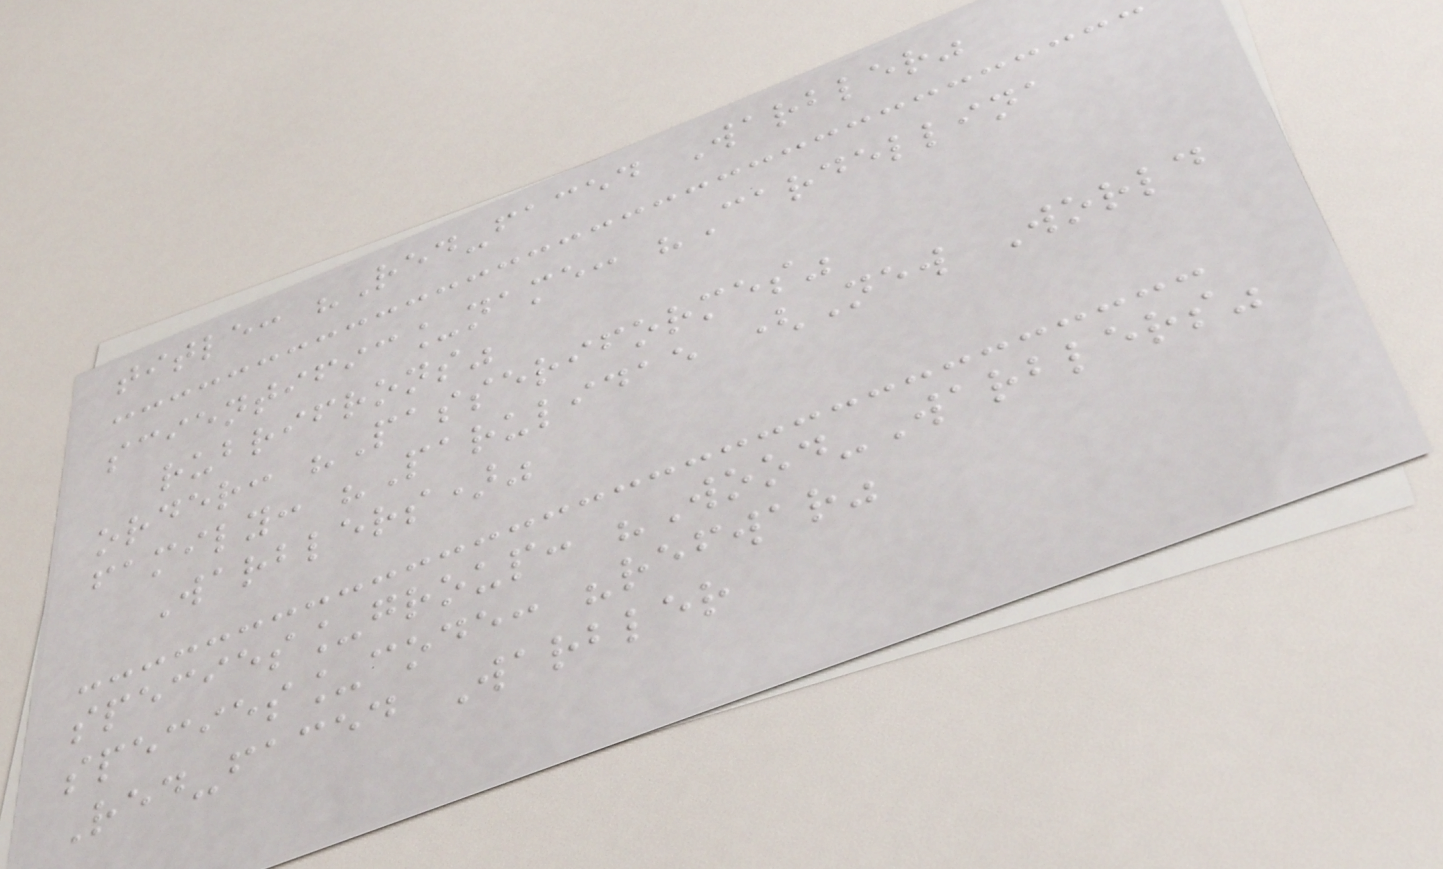title: "Red-faced Warbler"
scientific_name: "Cardellina
rubrifrons"
order: "Passeriformes"
family: "Parulidae (New World
Warblers)"
species_group: "Wood-Warblers"
species_code: "refwar"
Red-faced Warbler
